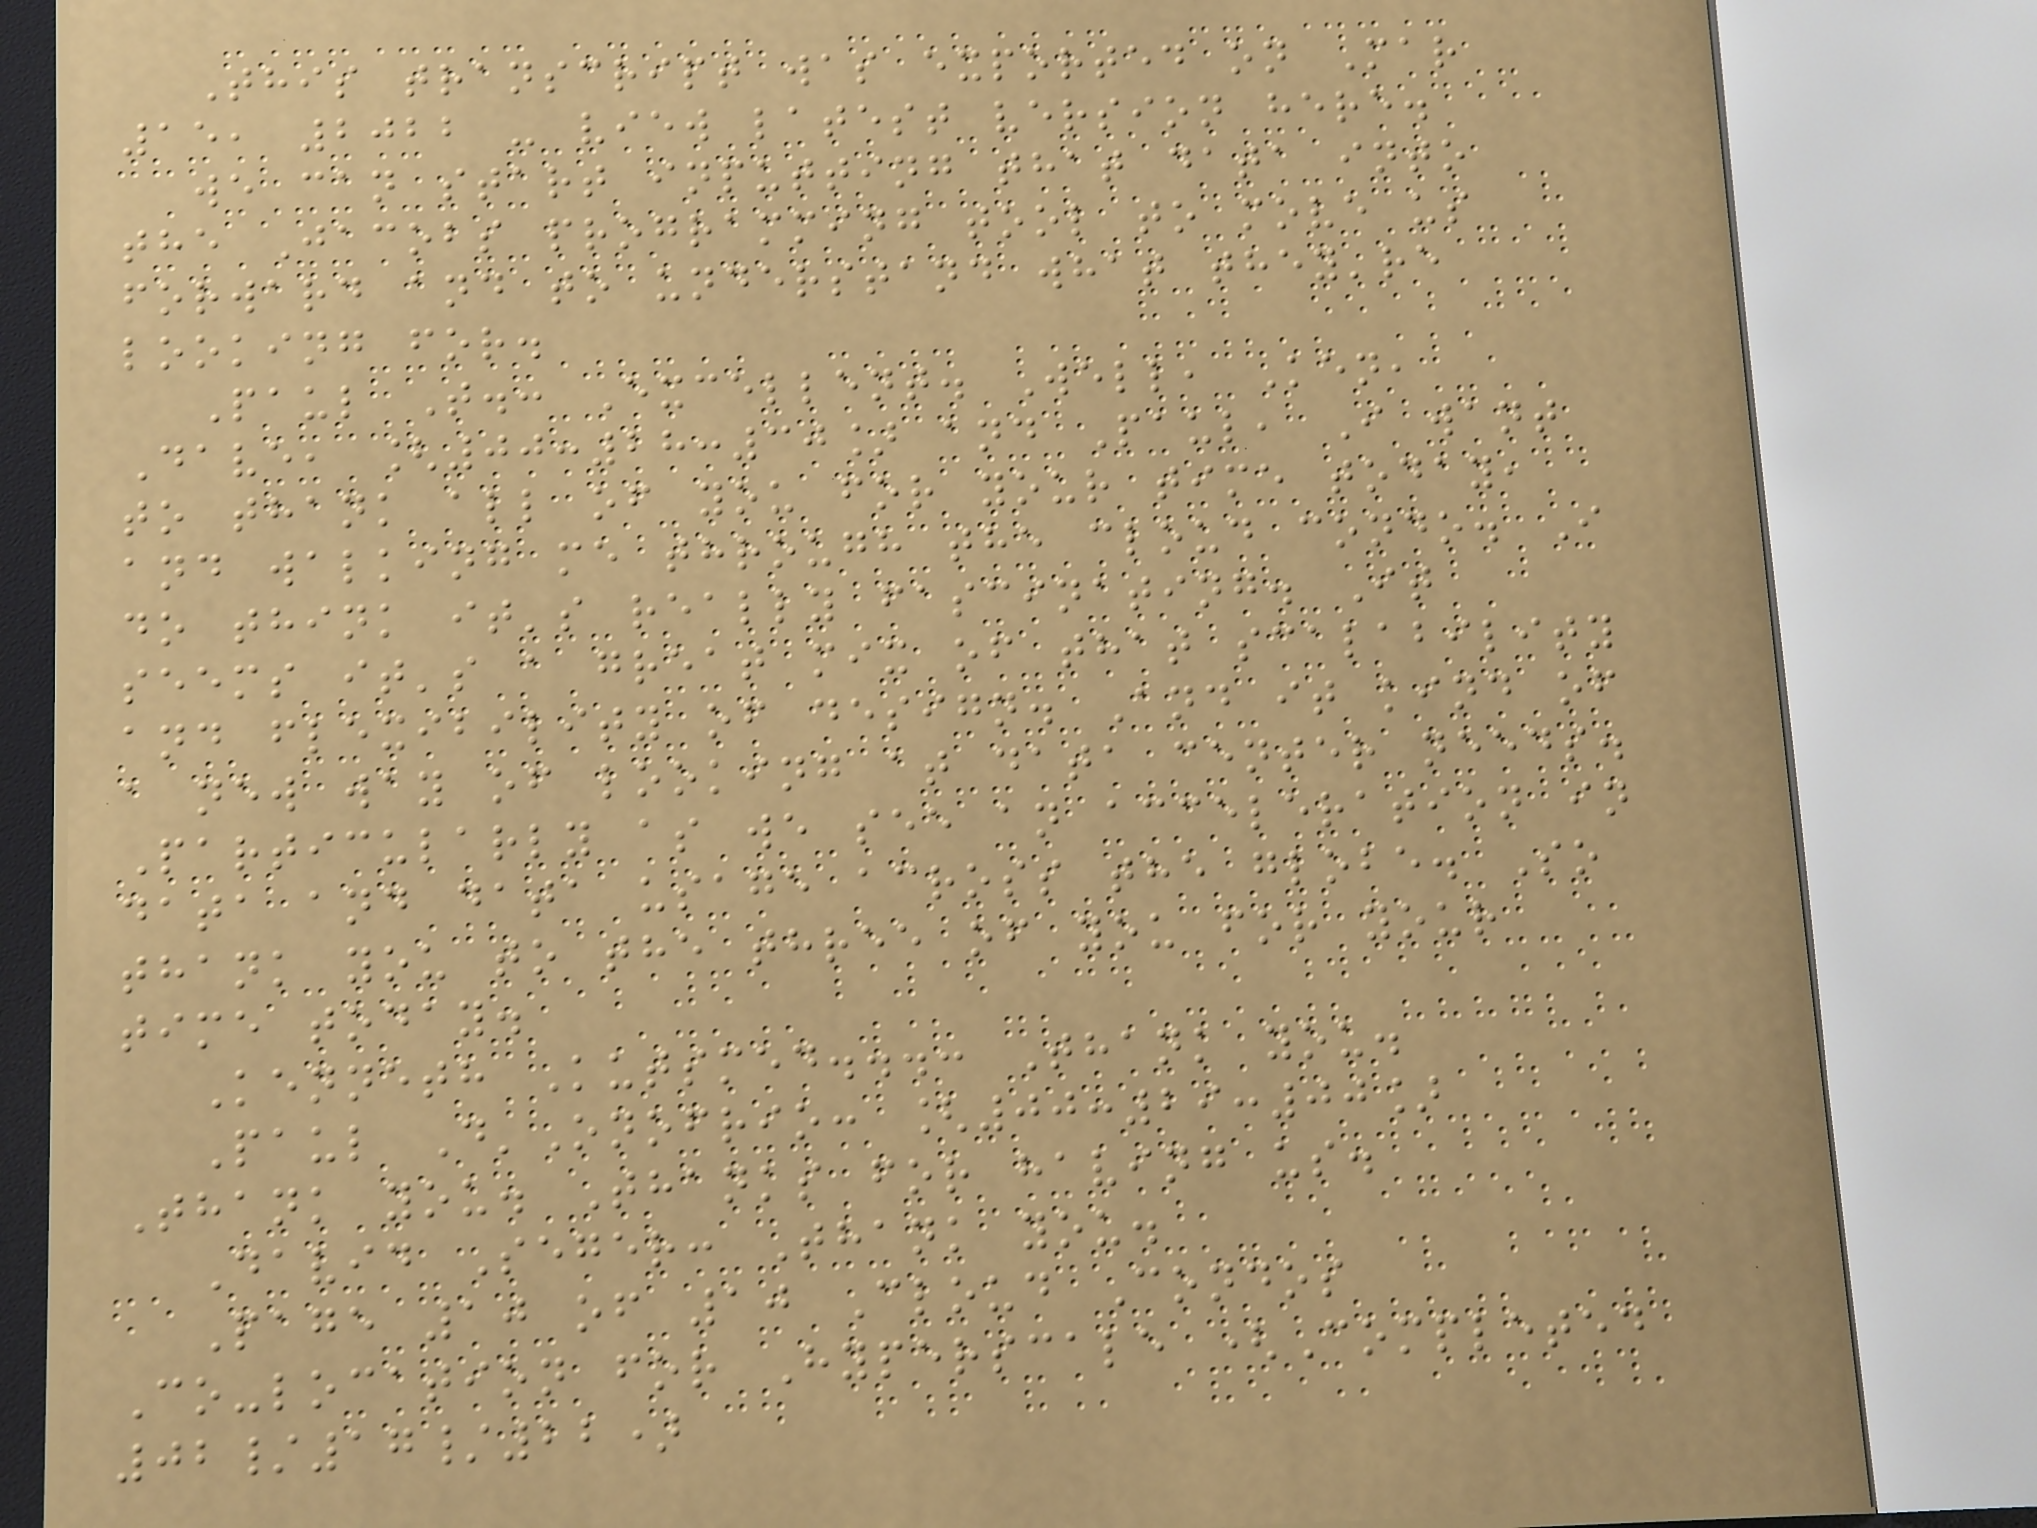This transcript was exported on Mar
15, 2022 - view latest version here.
we can start inputting that data into
the Jacobs programming tool to move us
forward and to understand what they're
looking for.
Paul T.: Excellent. Well, Ken,
Dave, [00:28:30] and Paul, I want
to thank all of you for your time today,
and walking me through the cloud condo. I
do think it's really fascinating. It
seems it's a great mix of that scalability
and flexibility of design. And it kind of
a new way of looking at data center needs.
Particularly as we see an acceleration in
data and data usage across the globe. So
thank you to the three of you for your
time today.
Kenneth Kutsmed...: Thank you.
Paul D'Onofrio: [00:29:00]
Thank you. Thanks for having us.
David Seger: Thank you.
Page 10 of 10 Cloud Condos
Co-location for Hyperscale (Completed
02/17/22)
